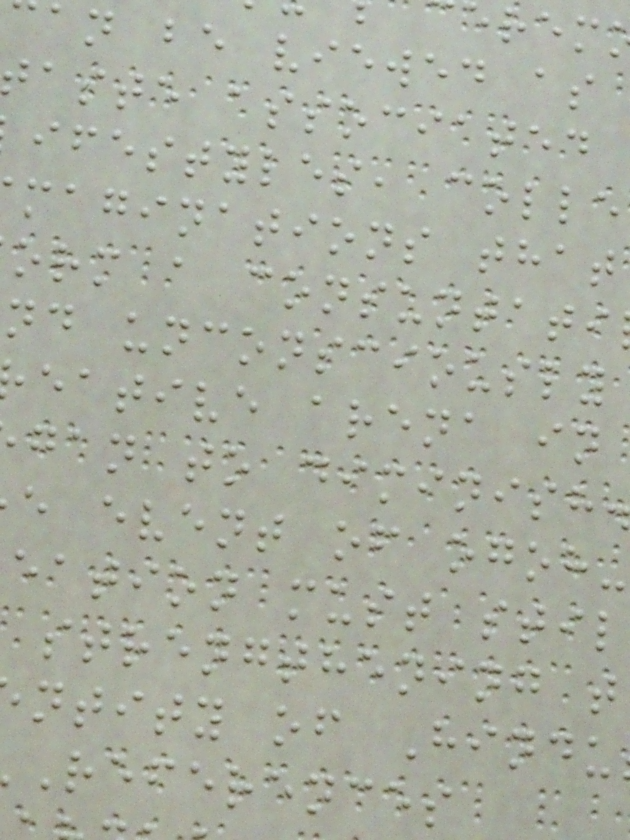an be viewed as
aste associated
ifestyles, colle
maginations that
orm a consuntati
nd unconsciously
eative arena in
gan to diminish
e event of ogoh-
eation must stil
strengthening t
ntity of Hindu
references
